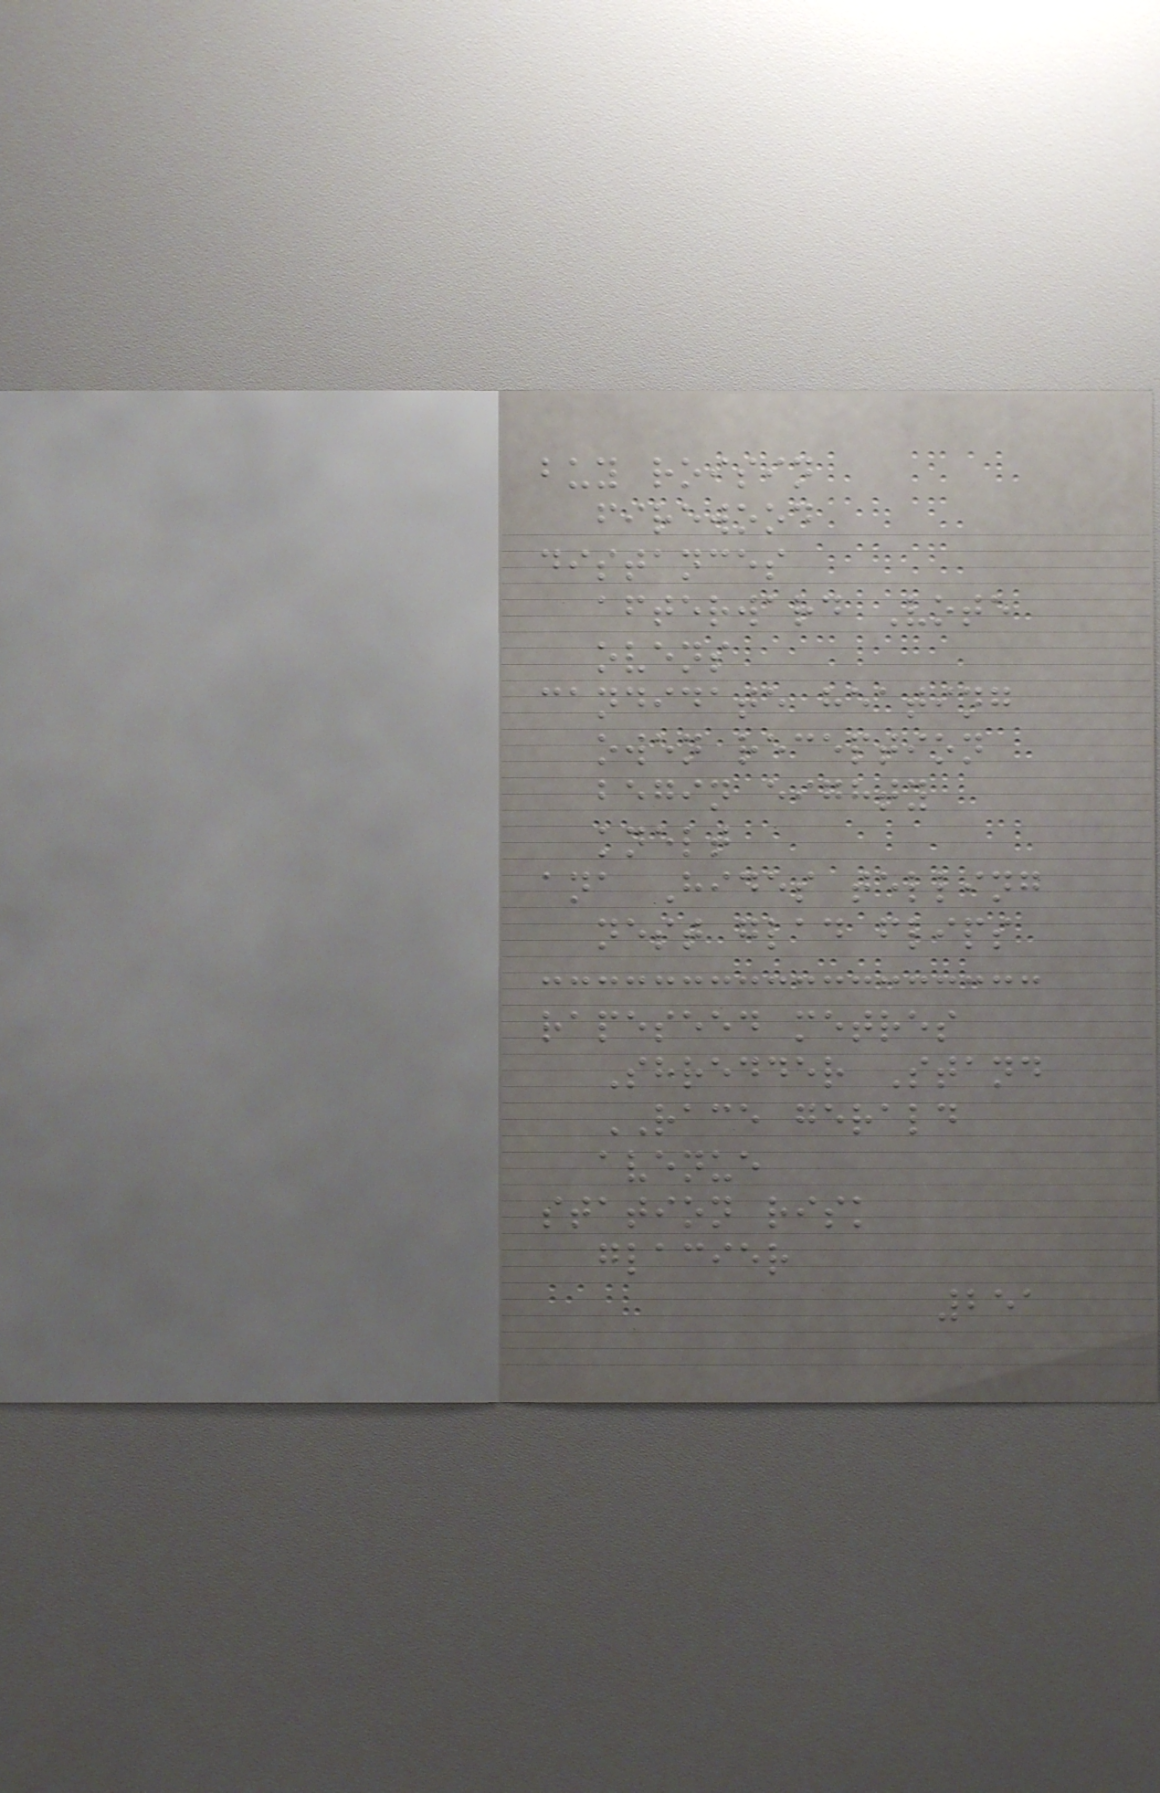buy roisin
firewood
distances
afterward Vote
ovens
candidate heating
owen reception
begin eighty
knelt
ana Hides telling
nest glad flips
rapeseed metres
Shredder Stand
RACE gerald
avenue
station risk
glacier
251
